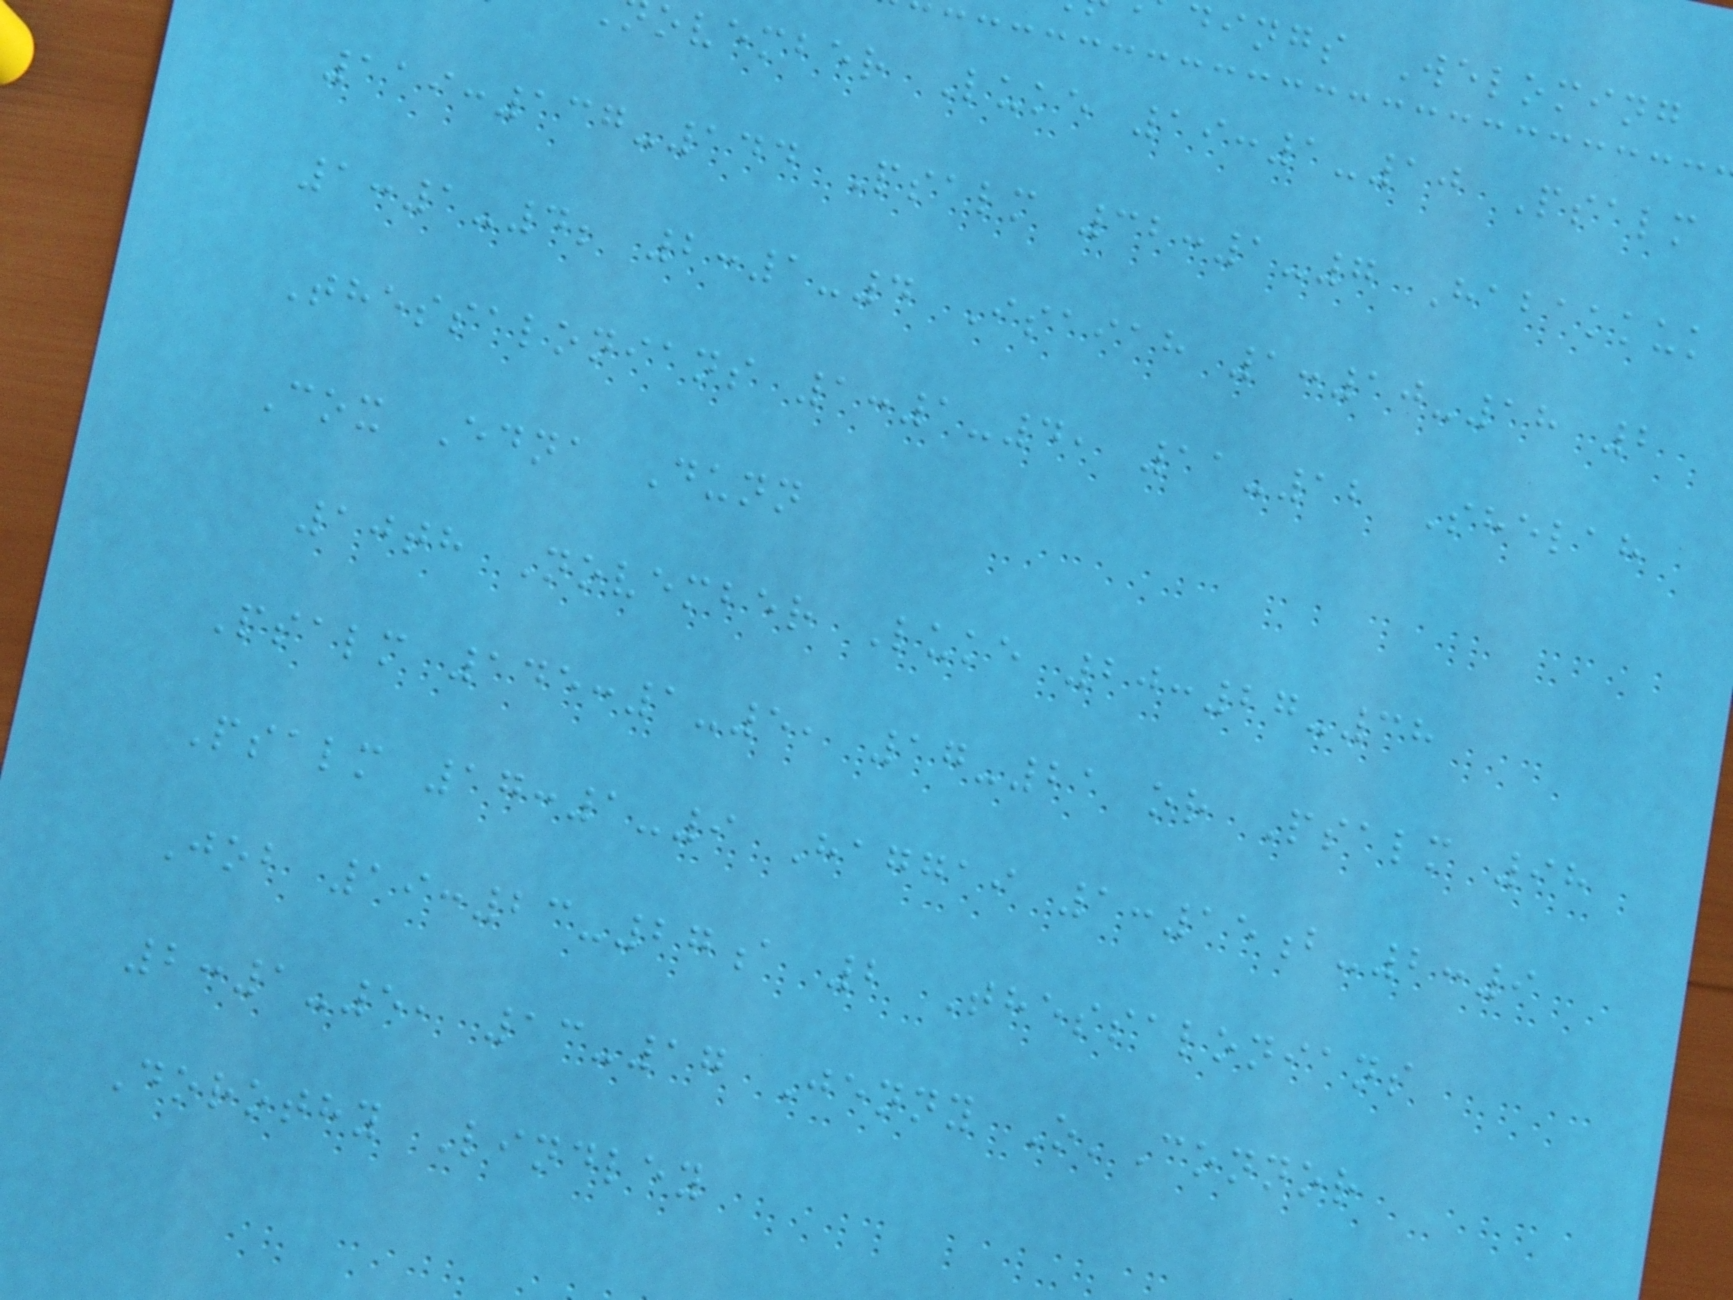dings Weloming
ovember Luke 19:1-10 Psalm
119:137-144 Psalm 32:1-7 Habakkuk
1:1-4; 2:1-4 Isaiah 1:10-18 2
Thessalonians 1:1-4, 11-12 Shelah
Cox Edna Dunn
10th November Luke 20:27-38
Psalm 145:1-5, 17-21 or Psalm 98
Psalm 17:1-9 Haggai 1:15b-2:9
Job 19:23-27a 2 Thessalonians
2:1-5, 13-17 Jenny O'Connor
Dorothy Lindley
